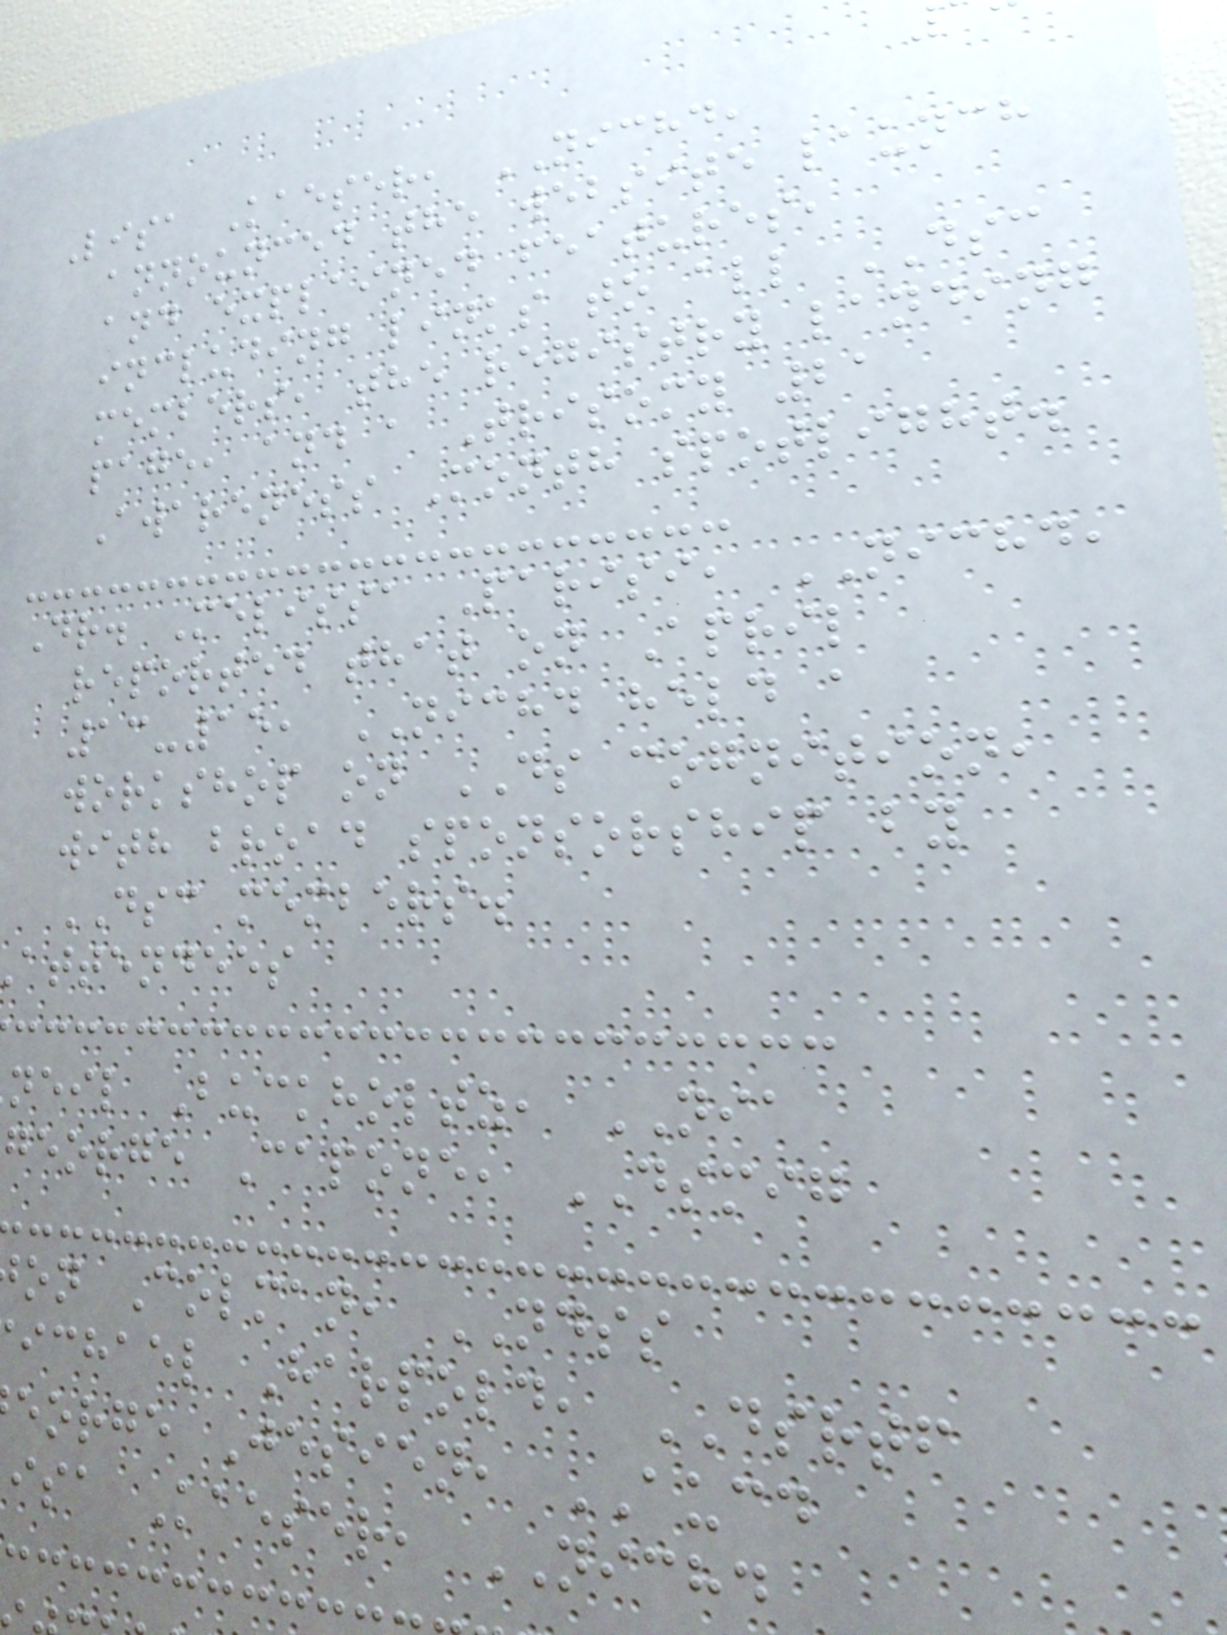Lisa Kaeser, NICHD,
announced the website launch
and explained features,
including links to all DSC
members, the registry landing
page, and a Trisomy 21
Awareness Month spotlight.
Dr. Melissa Parisi, NICHD,
reported that on April
13-15, NICHD held a
workshop on DS cognition,
with broad sponsorship by
DSC members.
attendees
neil Buckholtz, NIA
george Capone, DSMIG
on Colman, NDSS
ichael Harpold, DSRTF
eorge Jesien, AUCD
isa Kaeser, NICHD
